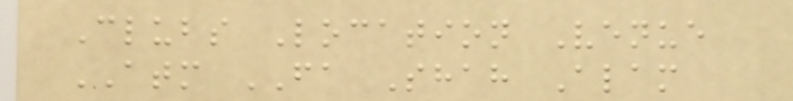Clubs Location Venue
ATM FA Shah Alam
